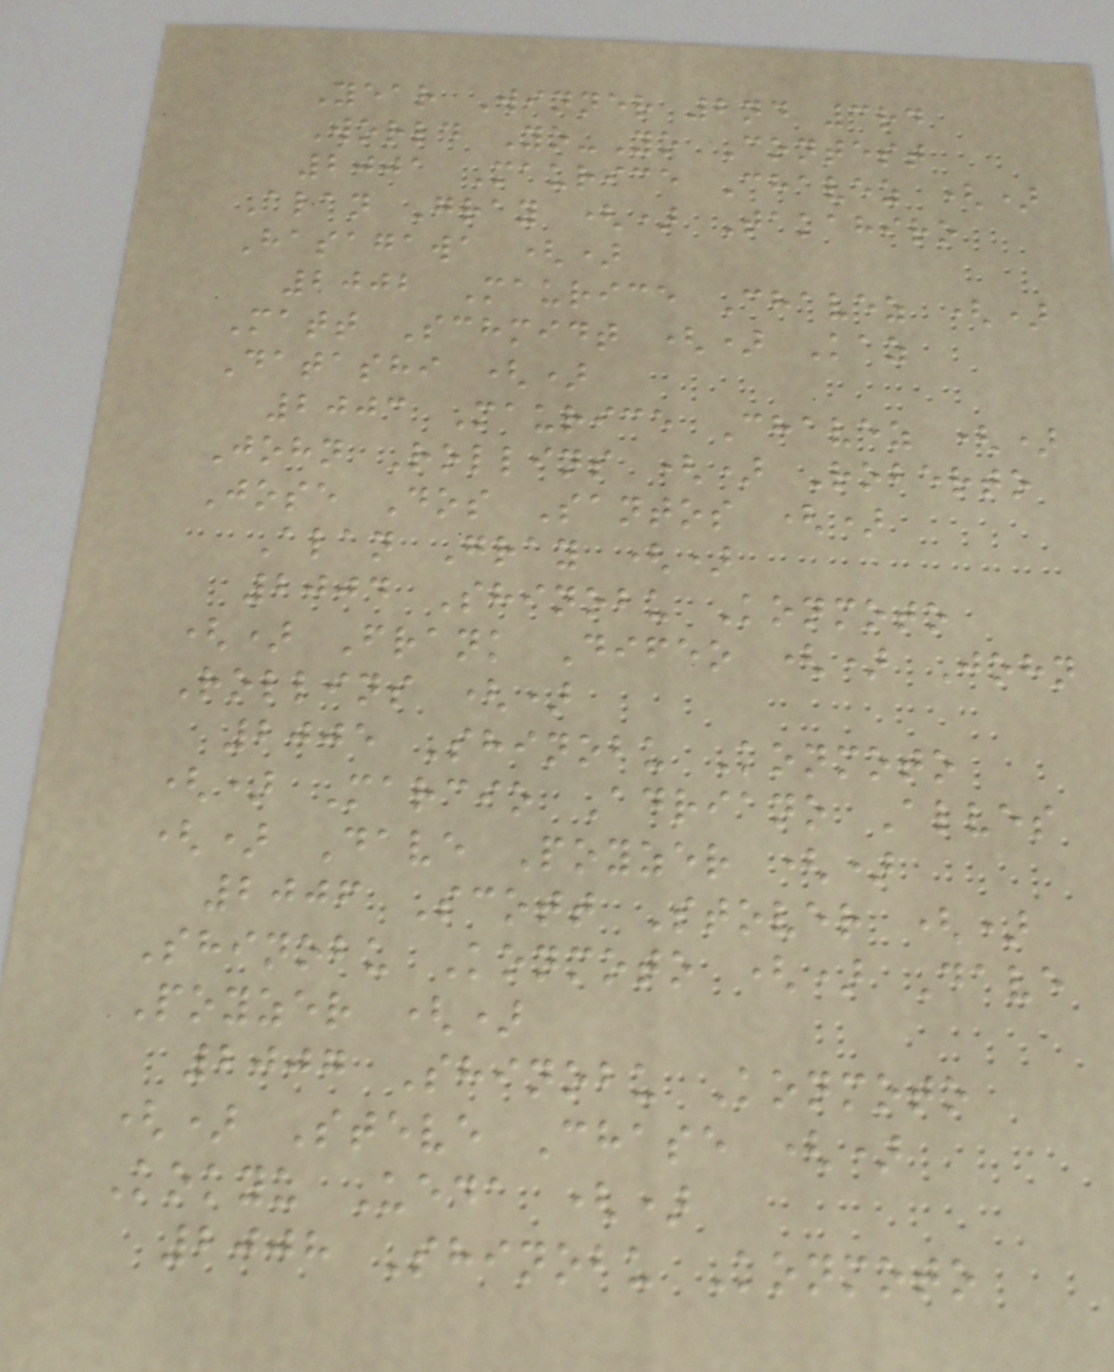Year Winner 2nd 3rd
World Yo-Yo Contest
2001 Maurice Chavez ()
Alan Gray () Takahiro
Hasagawa ()
2002 Maurice Chavez ()
Matt Schmidt () Kaz
Datashi ()
2003 Maurice Chavez ()
John Rollins () Roberto
Jose Dos Santos ()
Alan Gray ()
2004 Shinobu Konmoto
() Frank Difeo () John
Rollins ()
2005 Shinobu Konmoto
() Marcio Adriano Alves
() Dave Poyzer ()
2006 Scott Stover ()
Shinobu Konmoto () Dave
Poyzer ()
2007 Shinobu Konmoto
() Steve Chase ()
Kokyu Ueda ()
2008 Shinobu Konmoto
